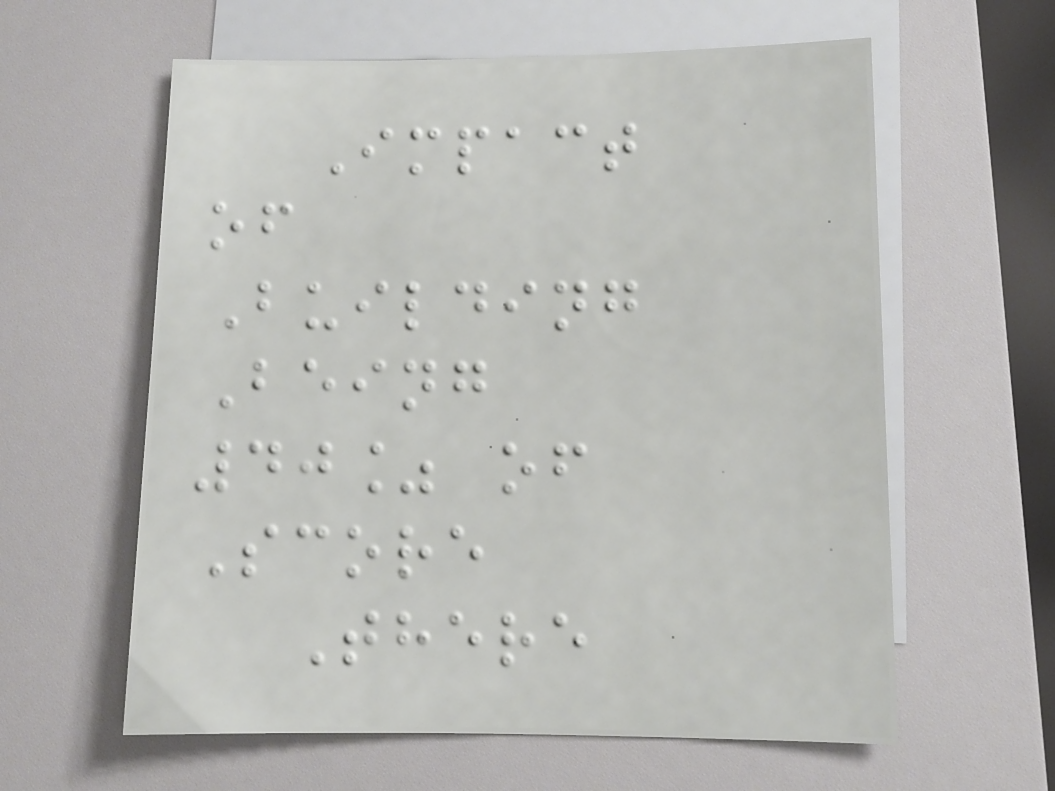Impact
of
Building
Being
40% of
Score
There
